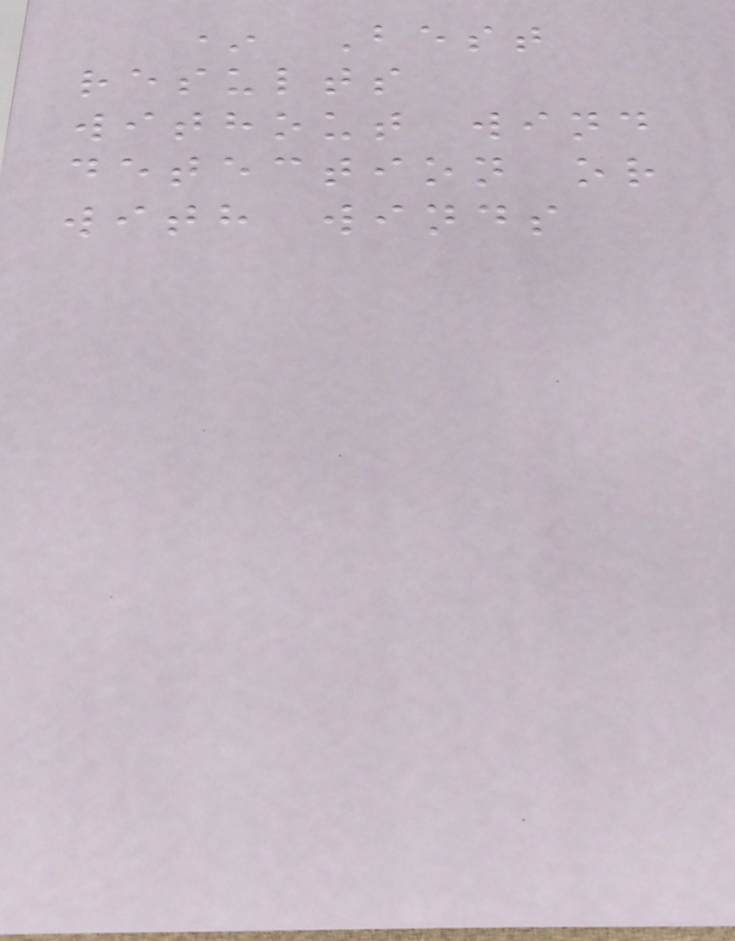* Best
results
without wind
detection or
with winds
